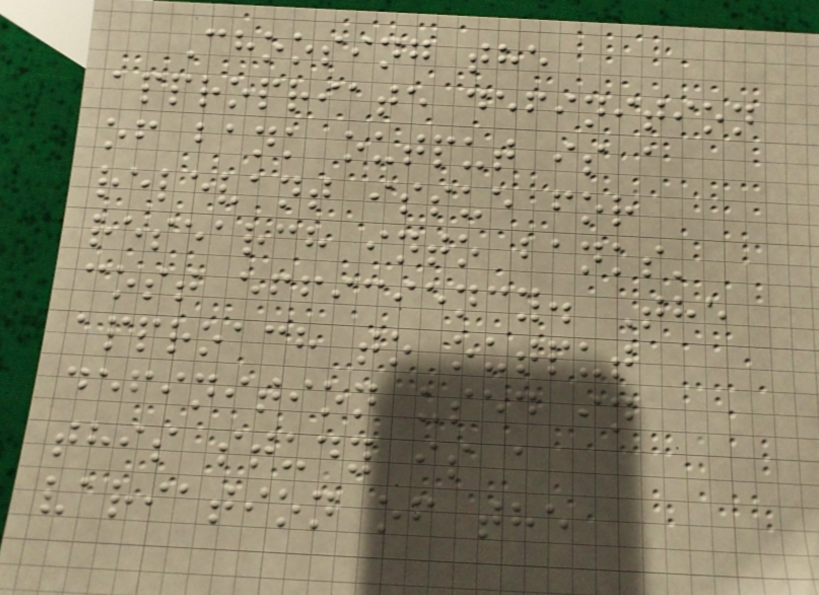Choosing the
appropriate definition
of bank output is a
relevant issue for
research into banks'
cost efficiency. The
approach to output
definition used in
this study is a
variation of the
